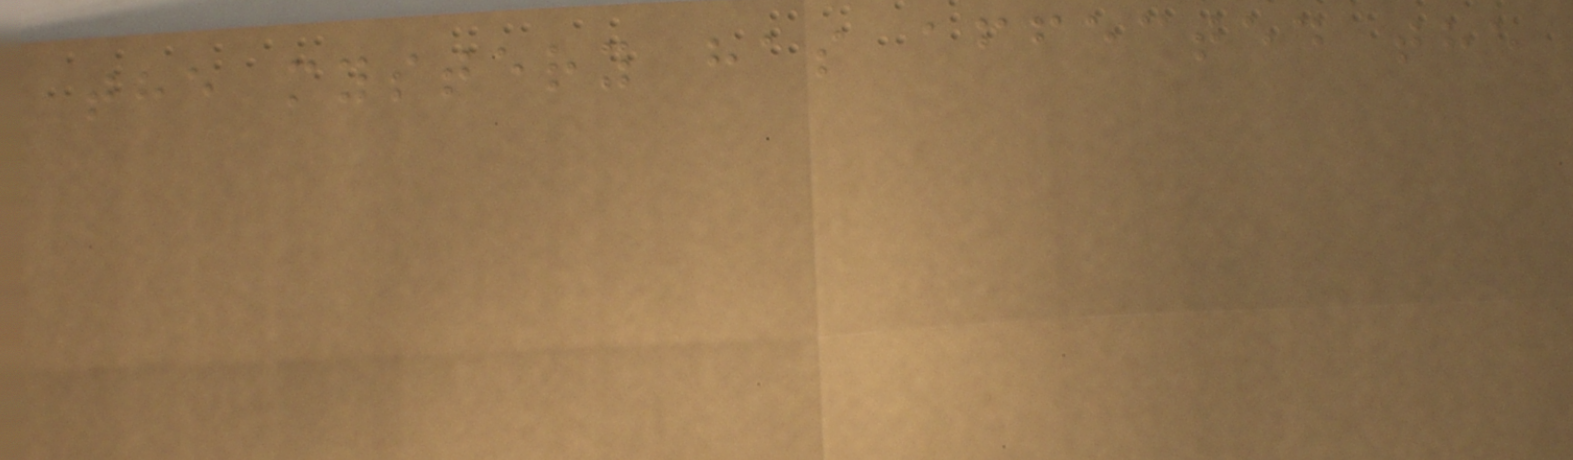The mystery has affected the
